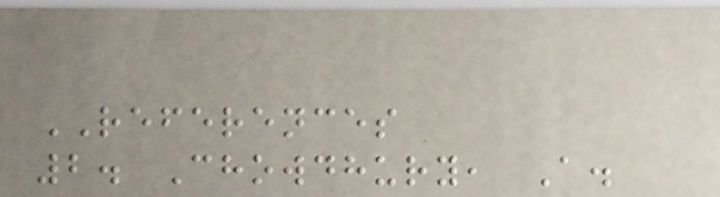REFERENCES
2. Chowdhury, A.
